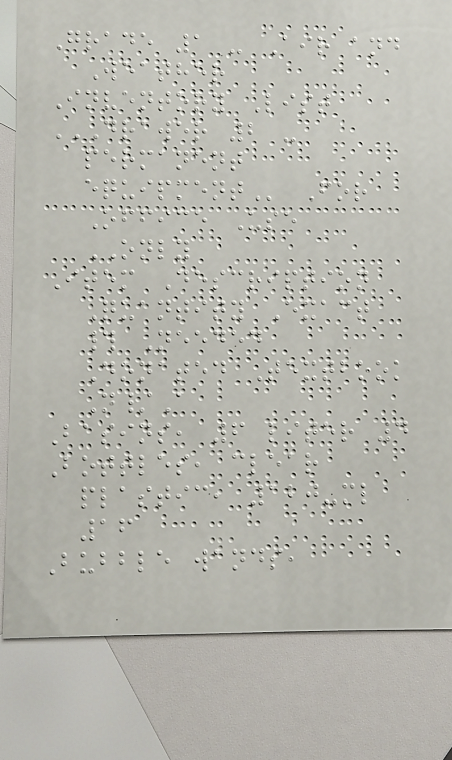Grade 1 - Air and
Weather
Inventory List
DRAWER 2 -
PERMANENT
EQUIPMENT For
Office Use
ONLY
Item Description
Quantity Exact
# Needed
Donated Textbook
N/A
Basins, 6 liter 4
Bottles, clear
plastic, 120-ml
16
Bubble wands,
